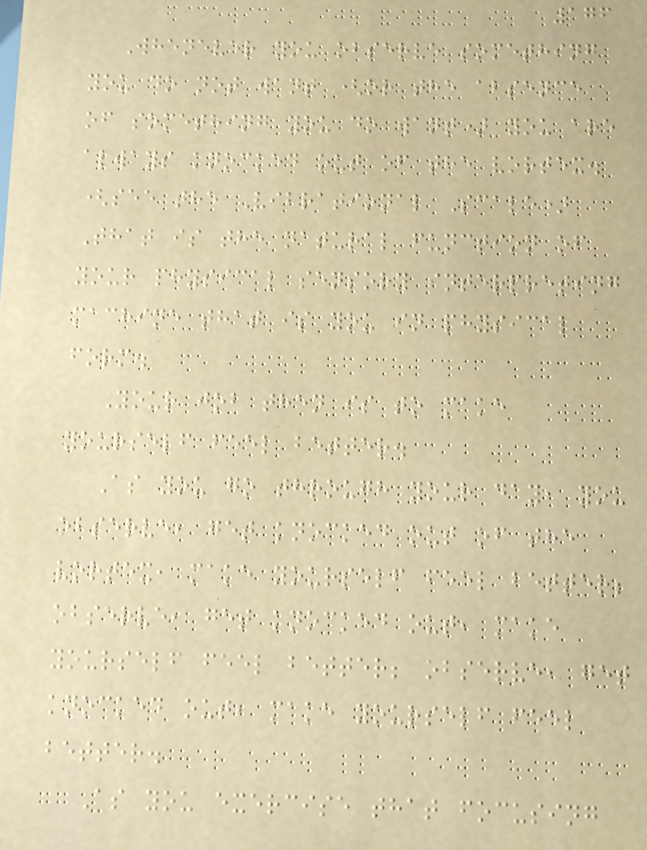176
Whenever you observe something
you do not want (or the absence
of something you do want) you are
always knocked out of the vortex.
(see the Vibrational Scale)
That is the natural function of
your physical sensory interpreting
machine that is you in physical
form.
Your job then is to make
yourself feel better.
As you go through your day, you
observe, get knocked out of the
vortex, make yourself feel better;
observe, get knocked out, make
yourself feel better; observe, get
knocked out, make yourself feel
better.
As you exercise that focusing
